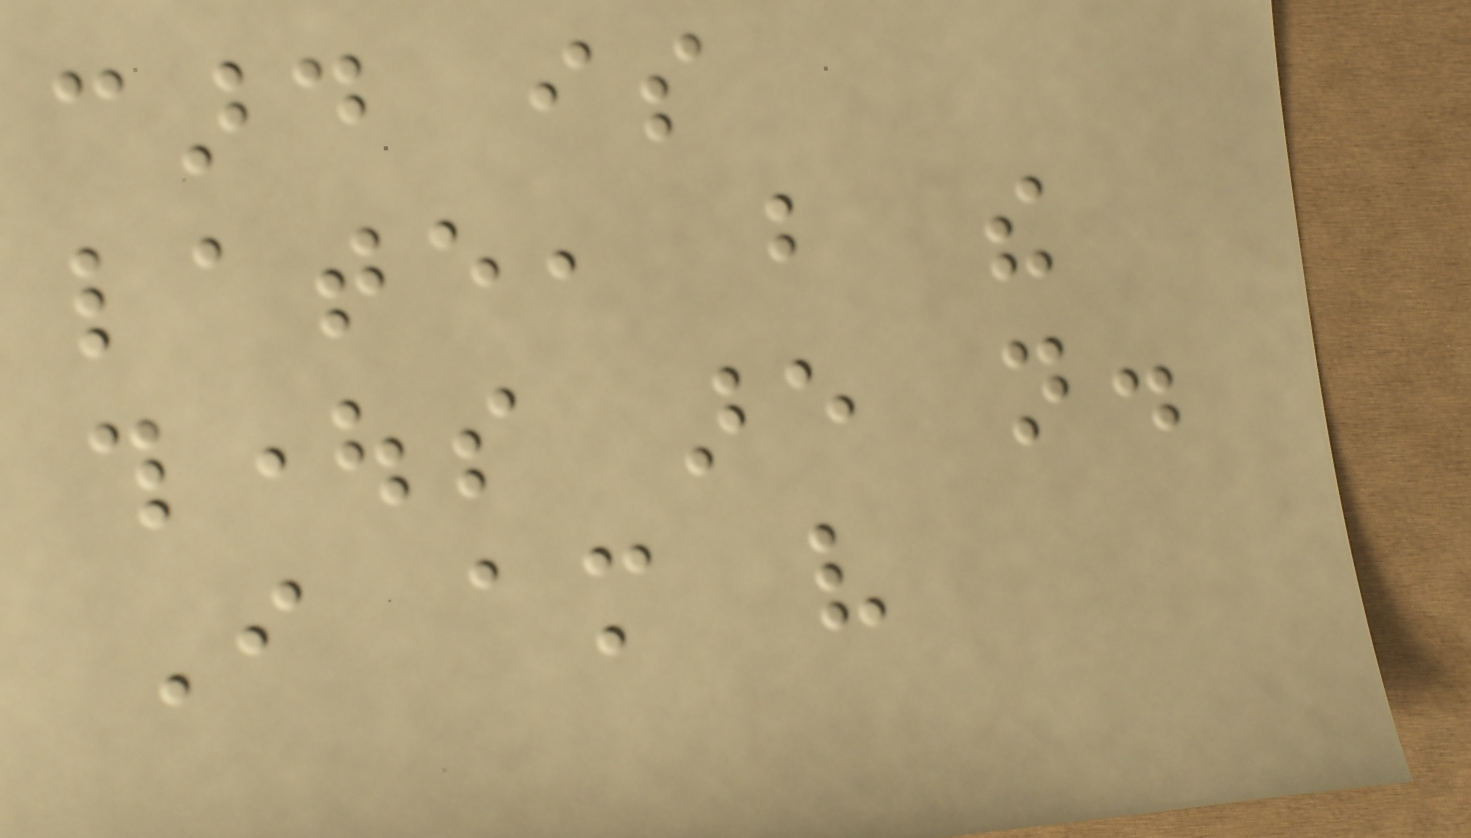card is
late, but the
thoughts are not.
I am very
